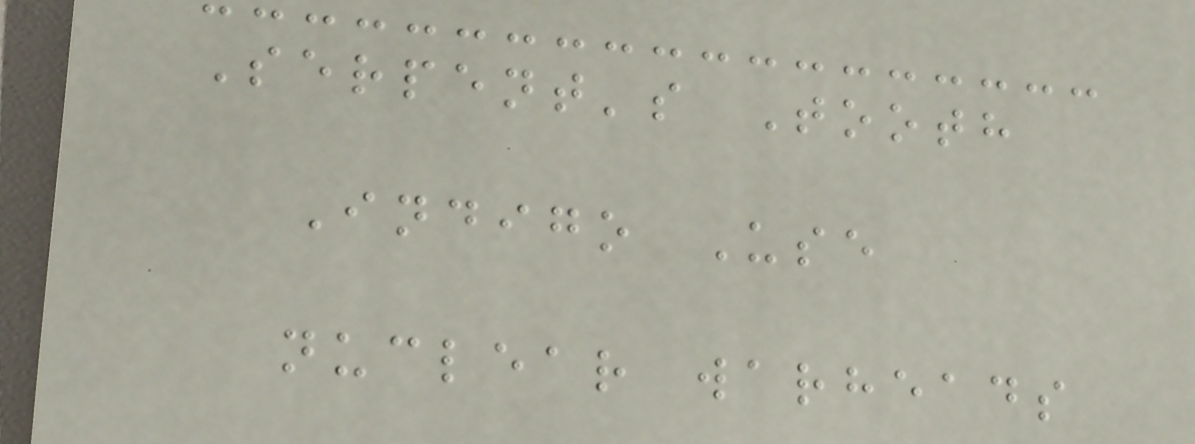Serpent's Tooth
Indigo Use
nuclear warheads
